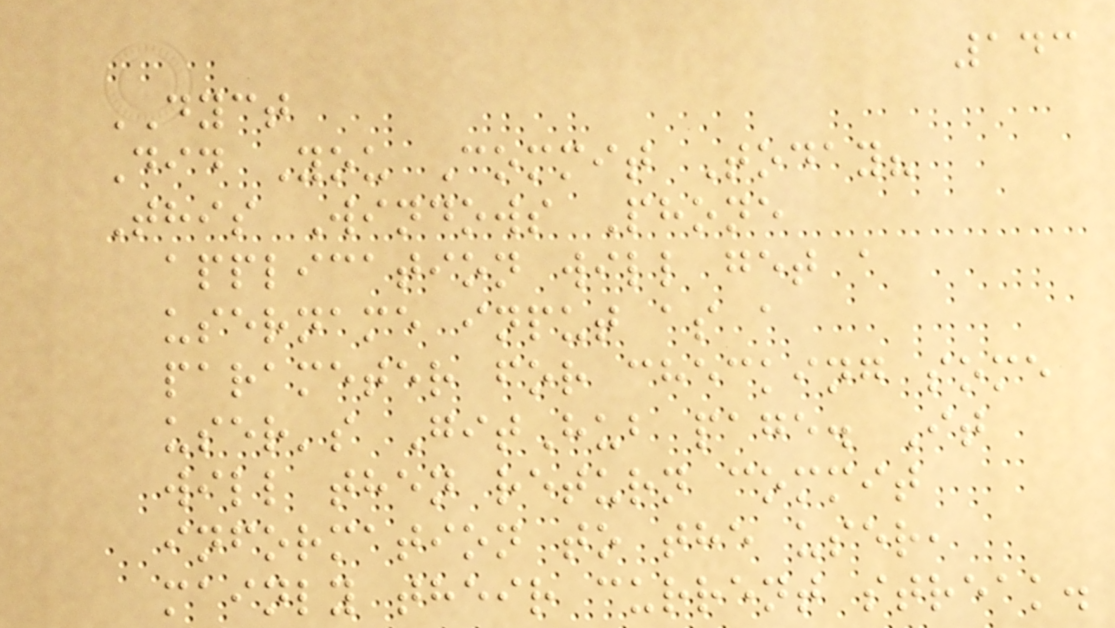143
DYCT
Did You Commit Today?
This Windows Phone
application will get a
username input as a
parameter for checking some
user's GitHub page. It
will then return commit
information to the user,
mainly their current streak.
